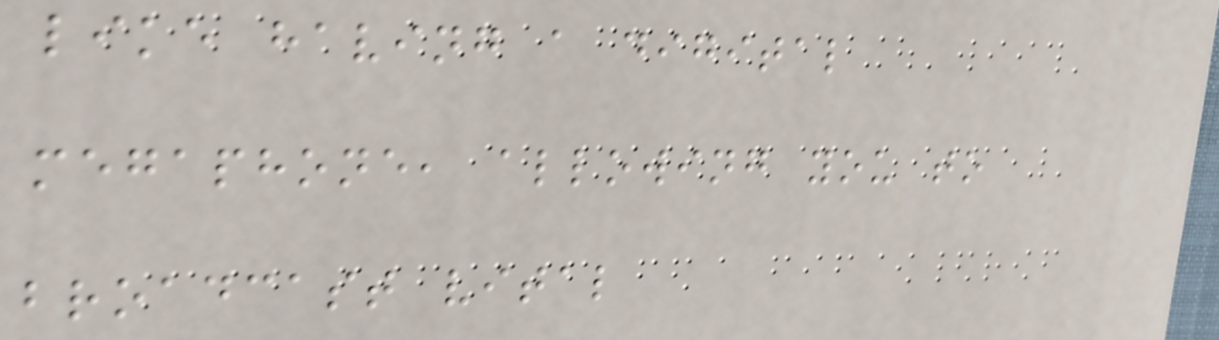like having a digital
megaphone, allowing you to
broadcast vital
